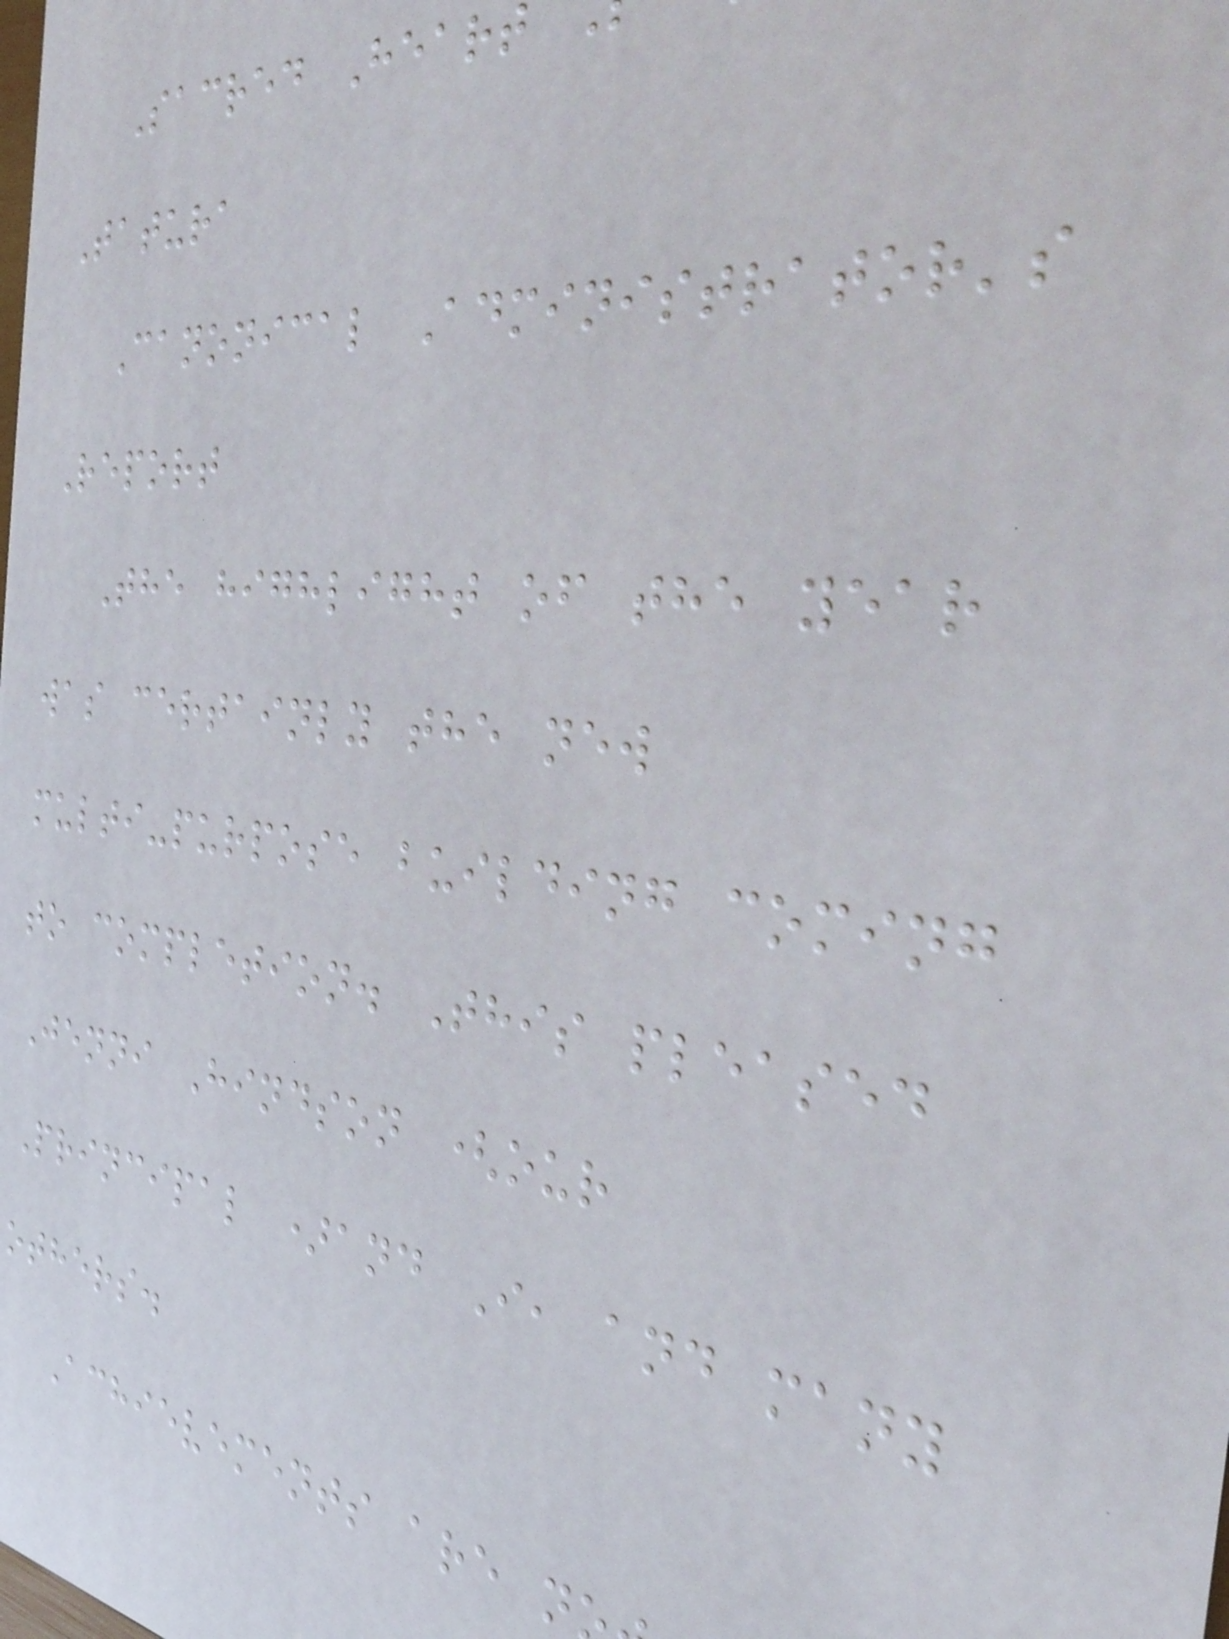Sacred Heart
Tatura
Canonical Administrator's
Report
The highlight of the year
was certainly the new
multi-purpose building coming
to completion. This pleased
Jenni Hindson (our
Principal )and I, and many
others.
Achievements are n
